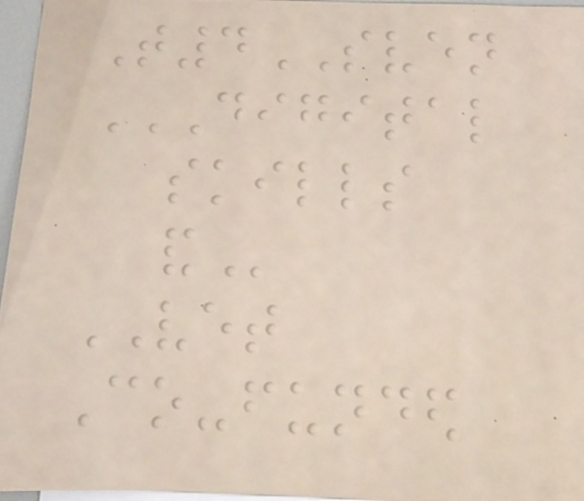T4SVEN
DIGITAL
SKILLS
AND
VET
Co-funded
